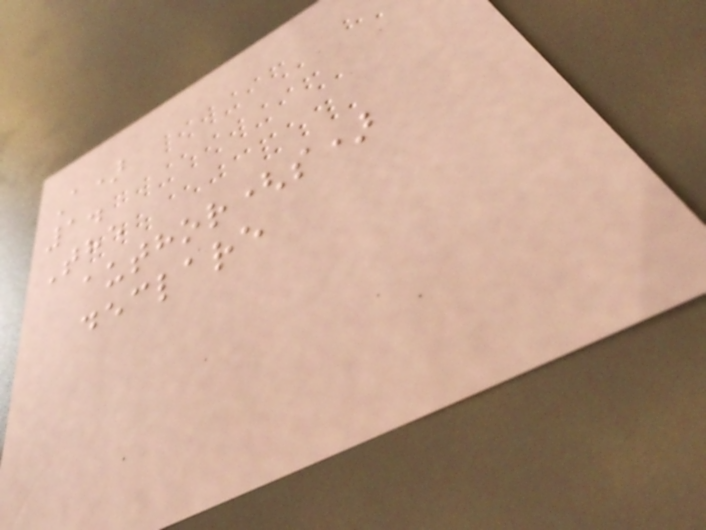A)
1.
The
author(s)
declare
